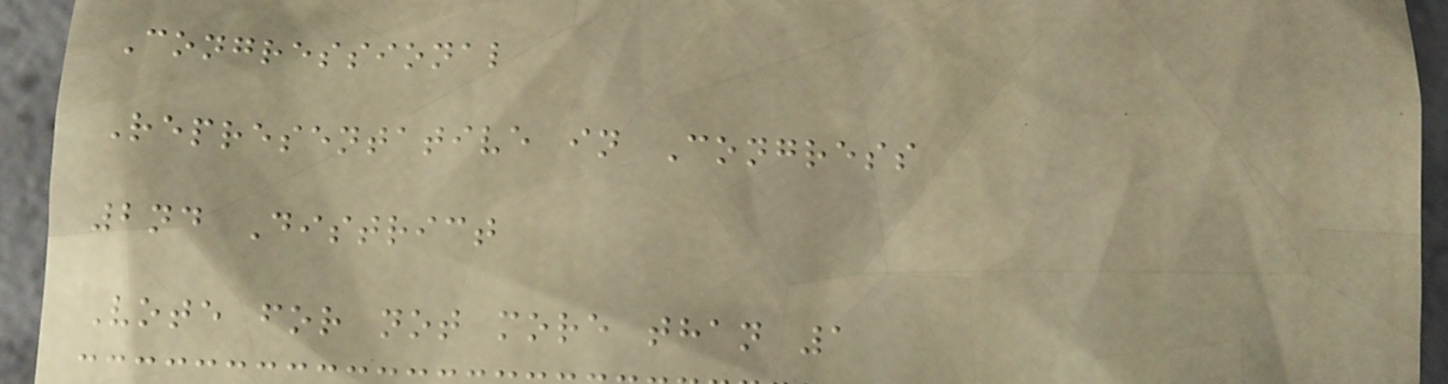Congressional
Representative in Congress
2nd District
Vote for not more than 1
